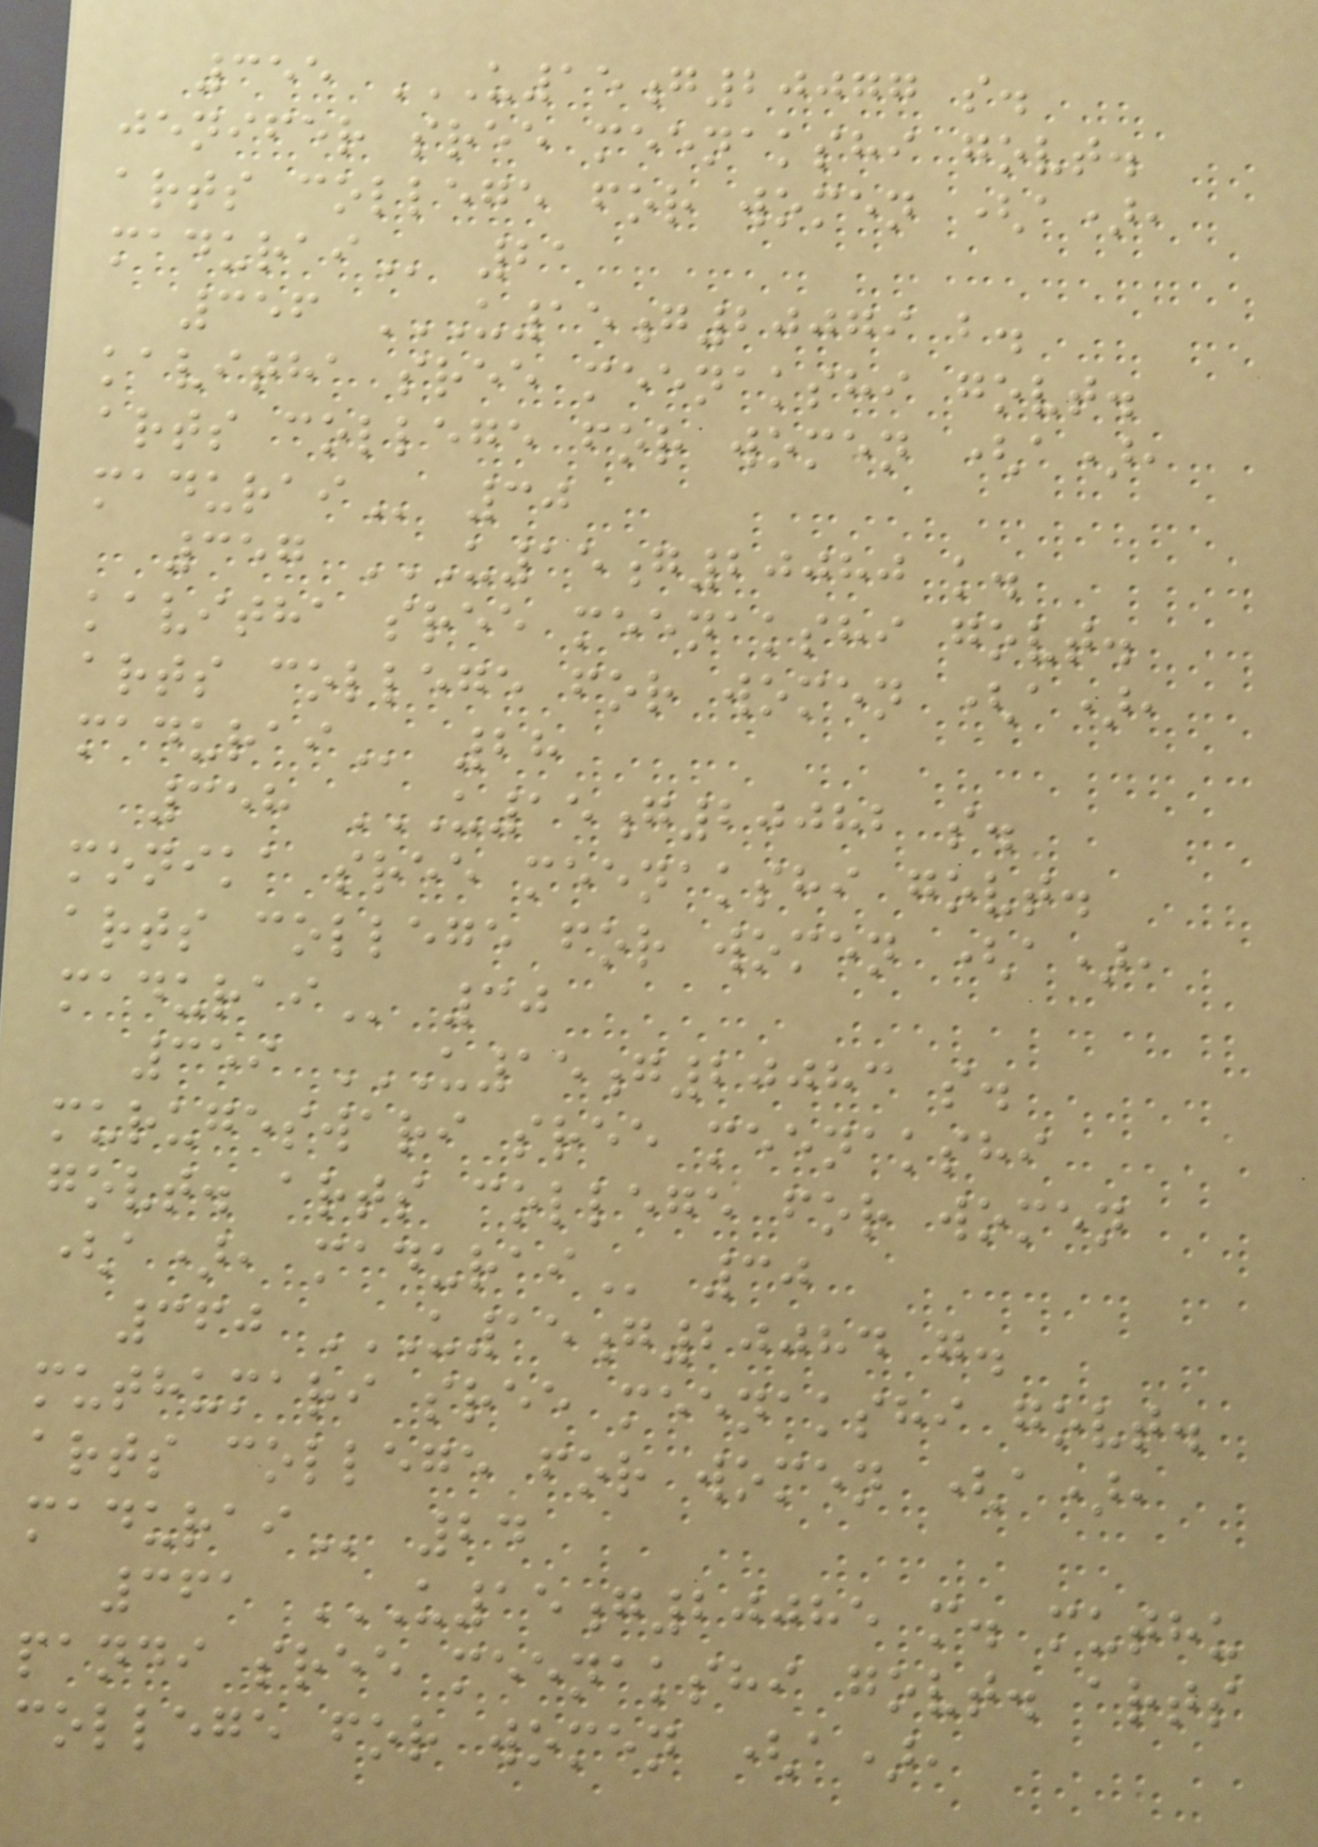355 U15G20077 S.
JENIFER SREE MEENAKSHI GOVT.
ARTS COLLEGE FOR WOMEN (A),
MADURAI 21
356 U15G20079 B.
KAVITHA SREE MEENAKSHI GOVT.
ARTS COLLEGE FOR WOMEN (A),
MADURAI 30
357 U15G20080 K.
KAVITHA SREE MEENAKSHI GOVT.
ARTS COLLEGE FOR WOMEN (A),
MADURAI 28
358 U15G20082 S.
MONIKA SREE MEENAKSHI GOVT.
ARTS COLLEGE FOR WOMEN (A),
MADURAI 30
359 U15G20083 S.
MURUGESWARI SREE MEENAKSHI
GOVT. ARTS COLLEGE FOR WOMEN
(A), MADURAI 30
360 U15G20084 G.
MUTHUMARI SREE MEENAKSHI GOVT.
ARTS COLLEGE FOR WOMEN (A),
MADURAI 24
361 U15G20085 M. MUTHU
PANDI SREE MEENAKSHI GOVT. ARTS
COLLEGE FOR WOMEN (A),
